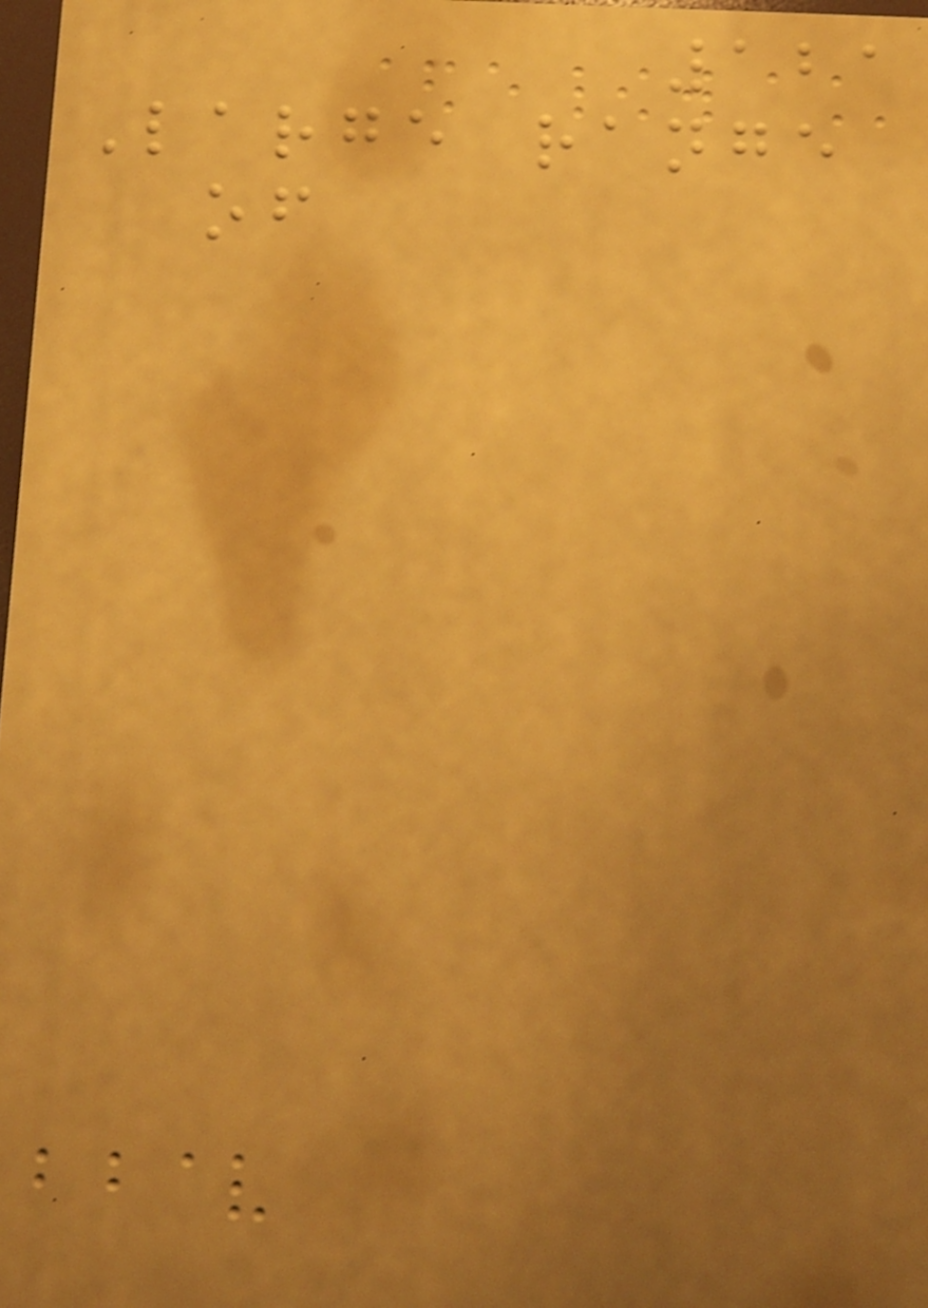121
Large range
of
